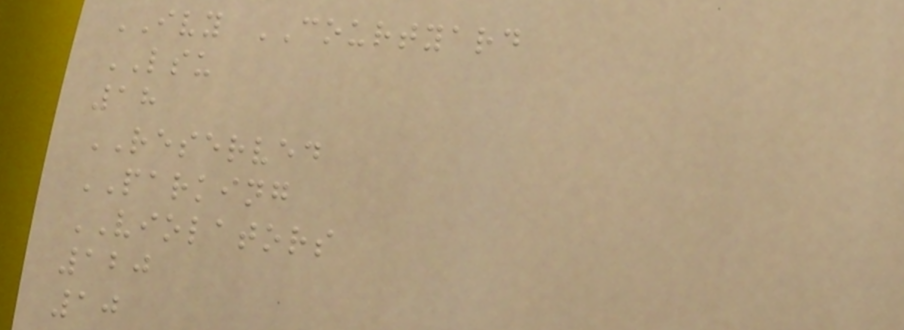IVY COURTYARD
LSU
18
RESERVED
PARKING
VIOLATORS
120
10
